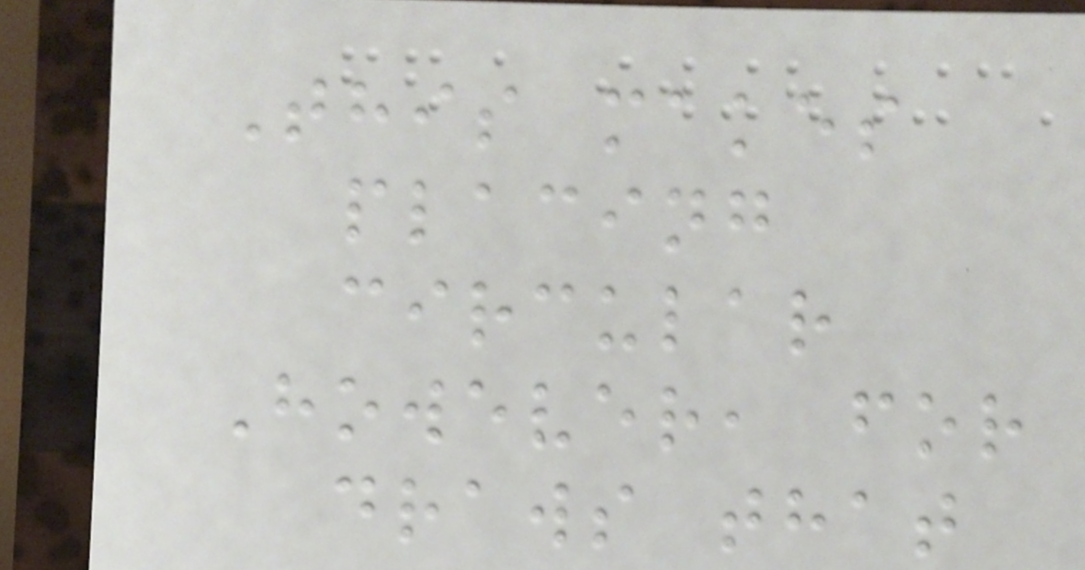This makes
placing
circular
However, for
draws that
